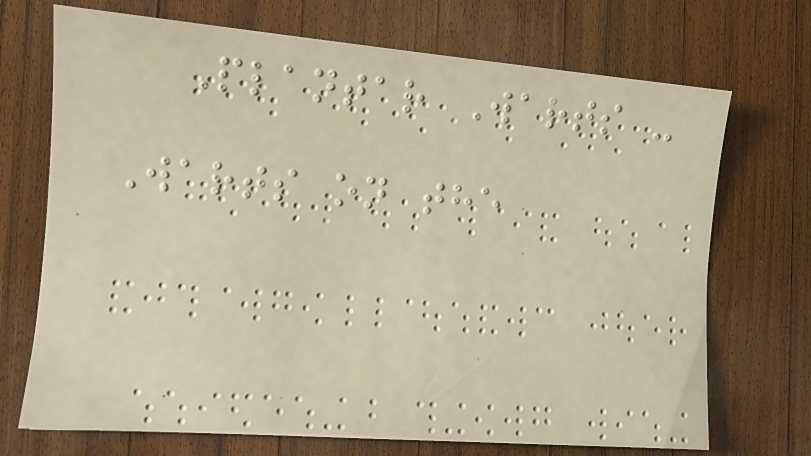Plantar Warts -
Warts on the
